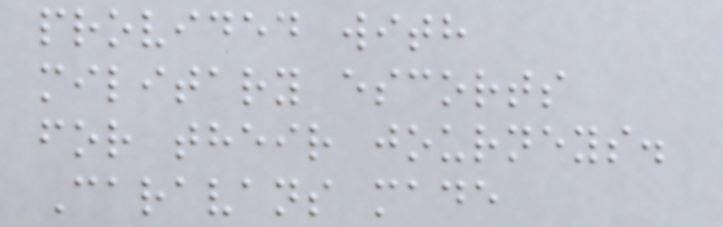provided with
military escorts
for their journeys.
Caravans made
